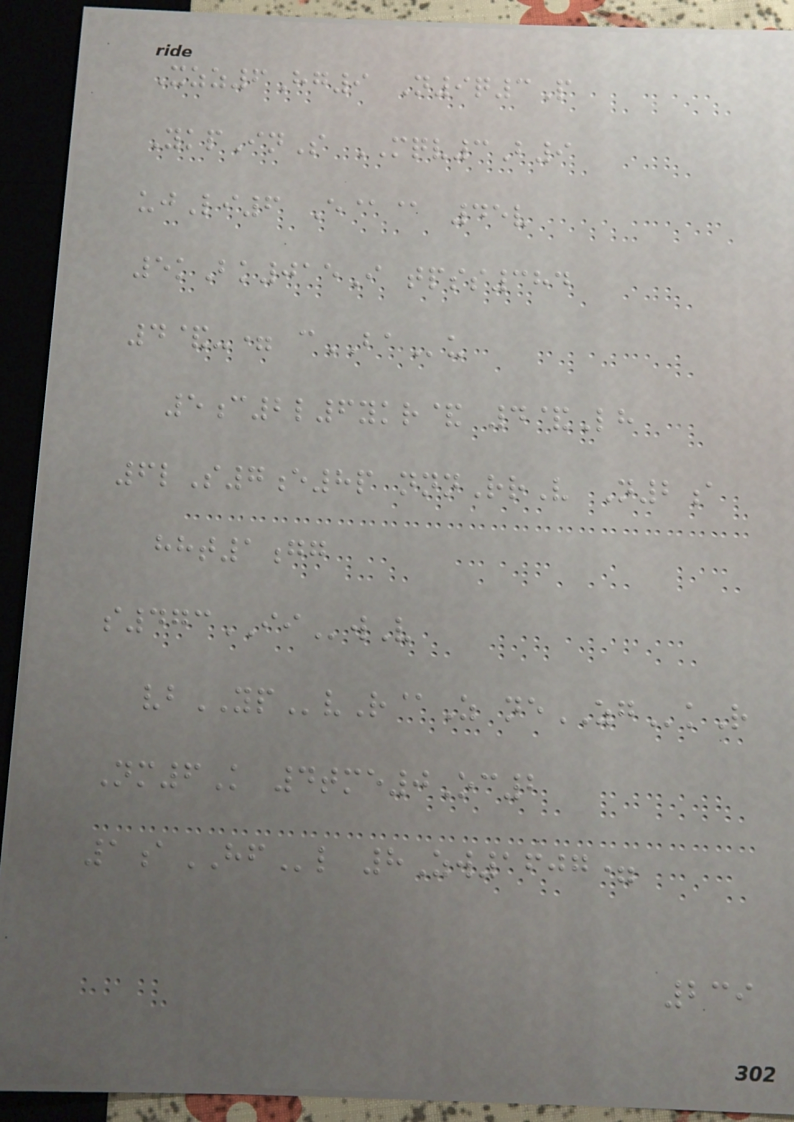Xzz6Hg9 N9q3P
YkpInS MQV3B9
ujLi6 E@@ 45v
5kBk015I tpss384
4&-= cBAu
5c2l6ykr& 4&Lh
6lS7e8p nnnRrV N2a
hht1gg
s473IIwV
vbYPvR@Z neZGkR
Nm6K 4tme0Oc2
1aHFl 8Zw1607=
239
